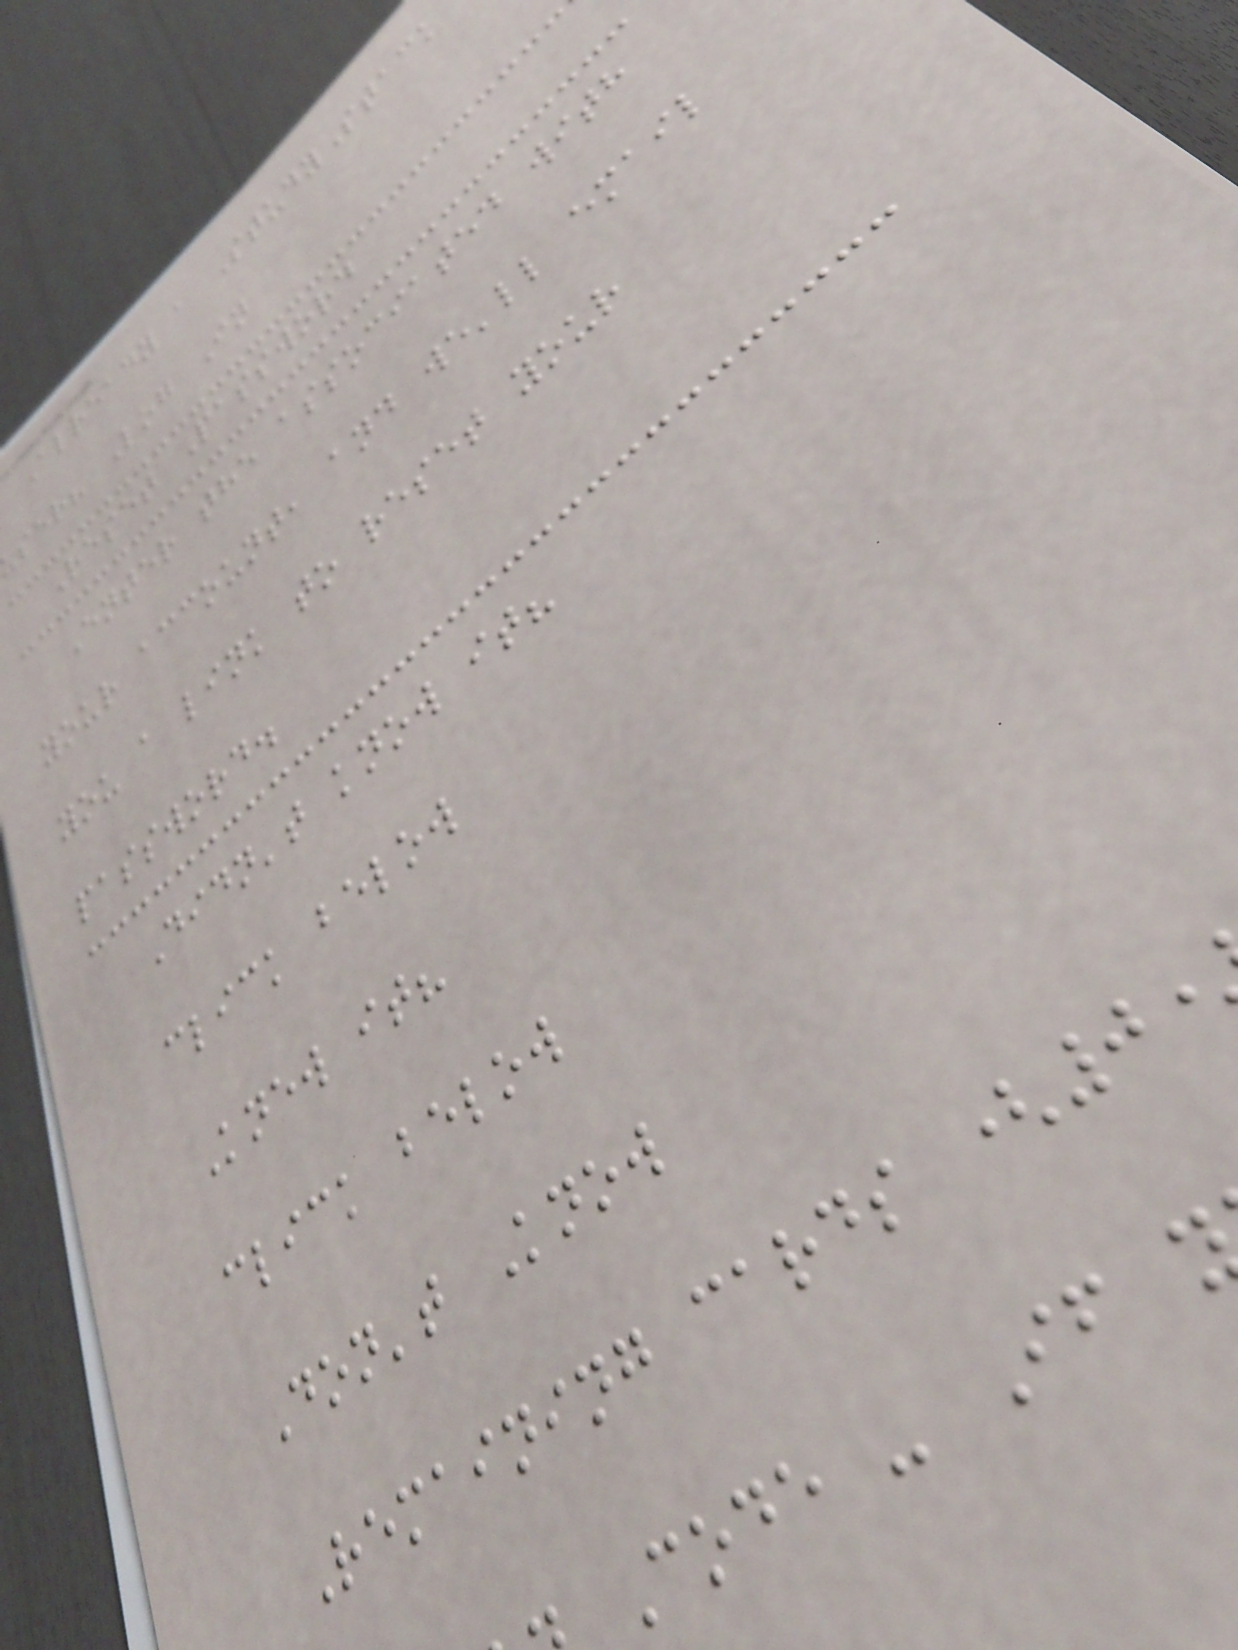Already a StudyStack
ser? Log In
Reset Password
Enter the associated with
your account, and we'll email
you a link to reset your
password.
Didn't know it?
click below
Knew it?
click below
Don't Know
Remaining cards (0
Code - If
